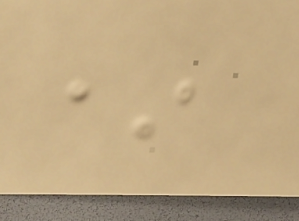*
